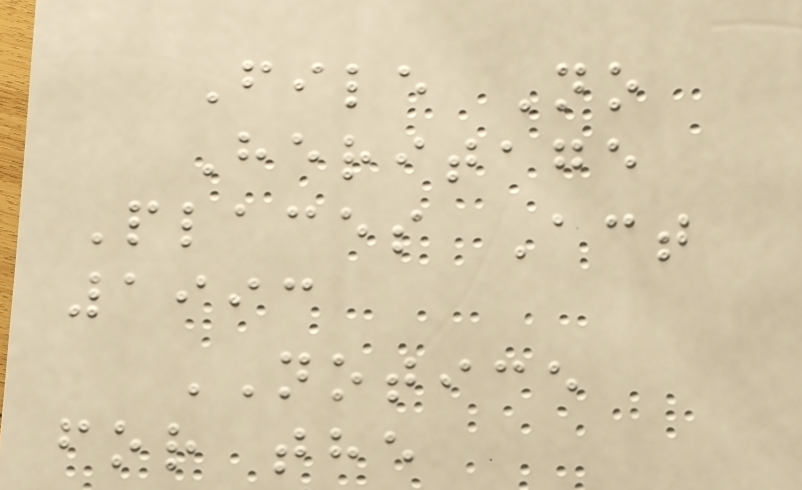File No
Heritage
Places Act
1993
NOTICE
for the
